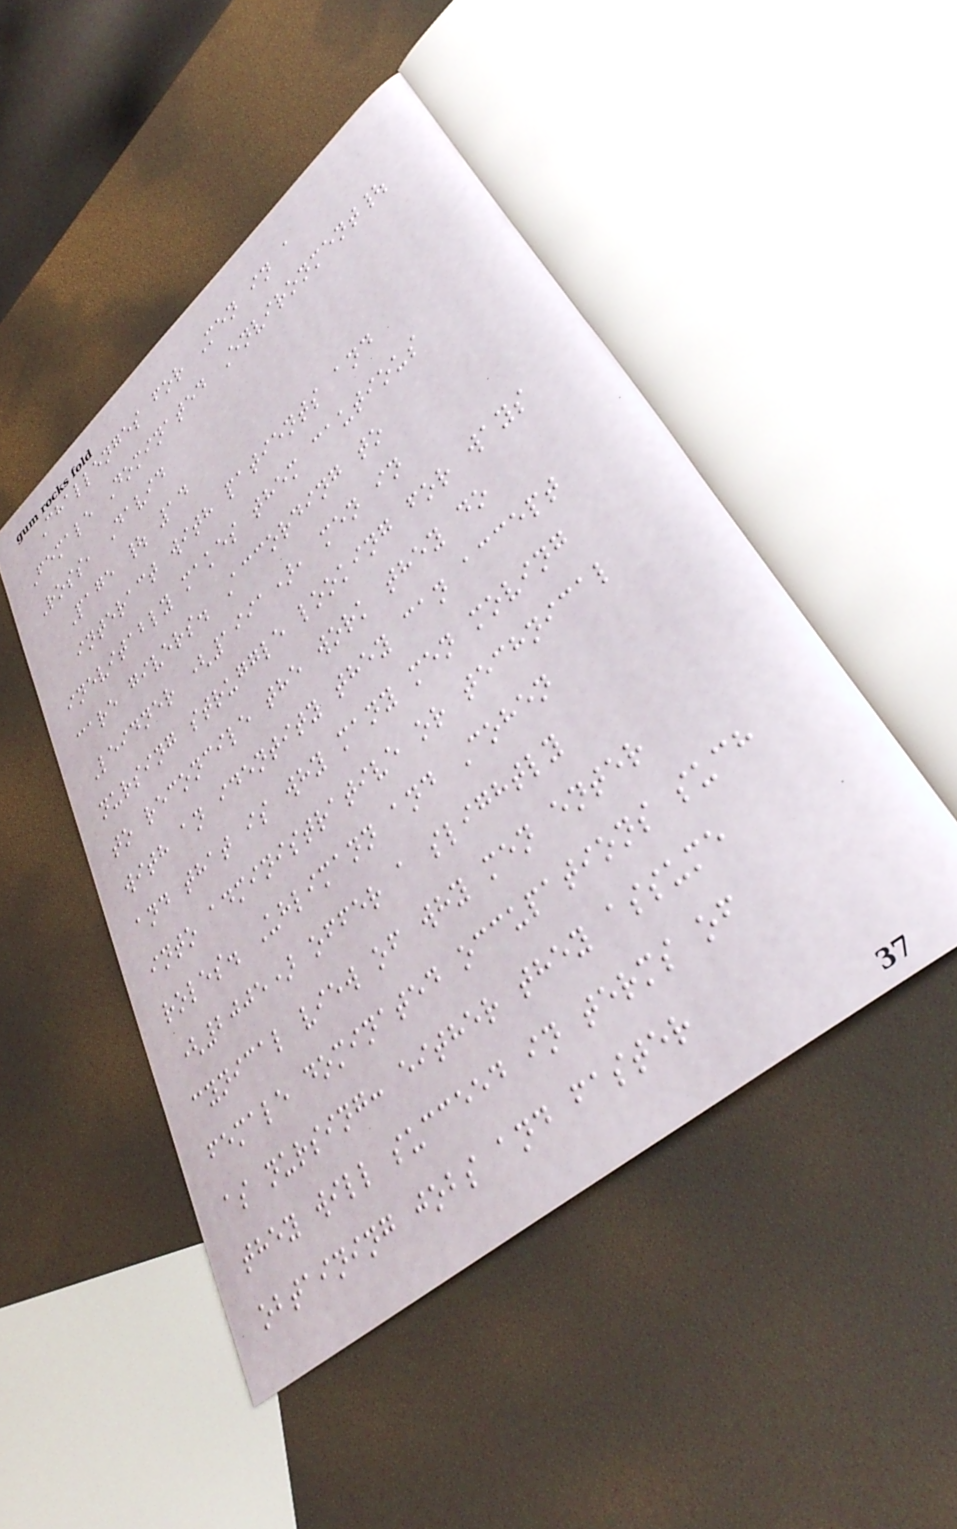Challenges for Men in a
Female Dominated Environment|
Ross, David
Page | 14
interact with patients and
inevitably makes them cautious
care givers. According to
Leidner (1991), men in
nursing struggle looking for ways
to reconcile the work they do
with an identity they can accept
and that is why many men moving
into administrative or technical
roles. Uhlimann and Cohen
(2005) offer a slightly
cynical view of why men enter
female dominated occupations such
as nursing: either they assume
they will succeed in terms of
obtaining jobs and faster
